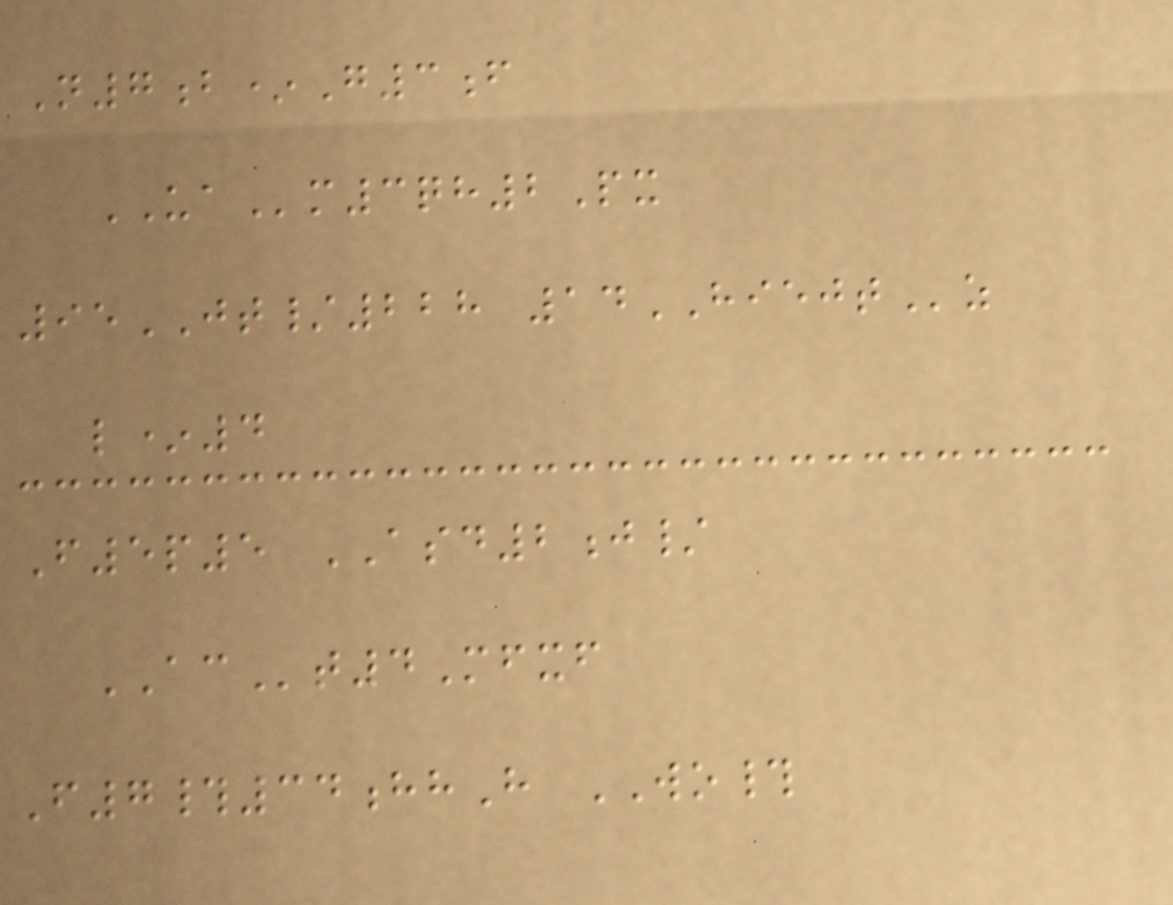N7b*G3f
UAm3qh2Px
95JT/228 14HIEJTz
l*4
F5p5 ASD2j/
ACt4Mfxf
F7#34hhH WO#
